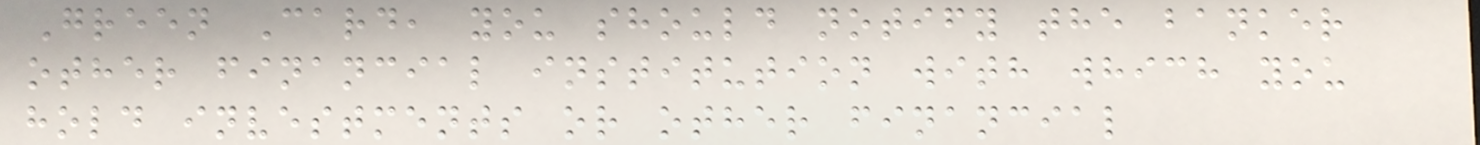Green Card, you should notify the banker
other financial institution with which you
hold investments or other financial
